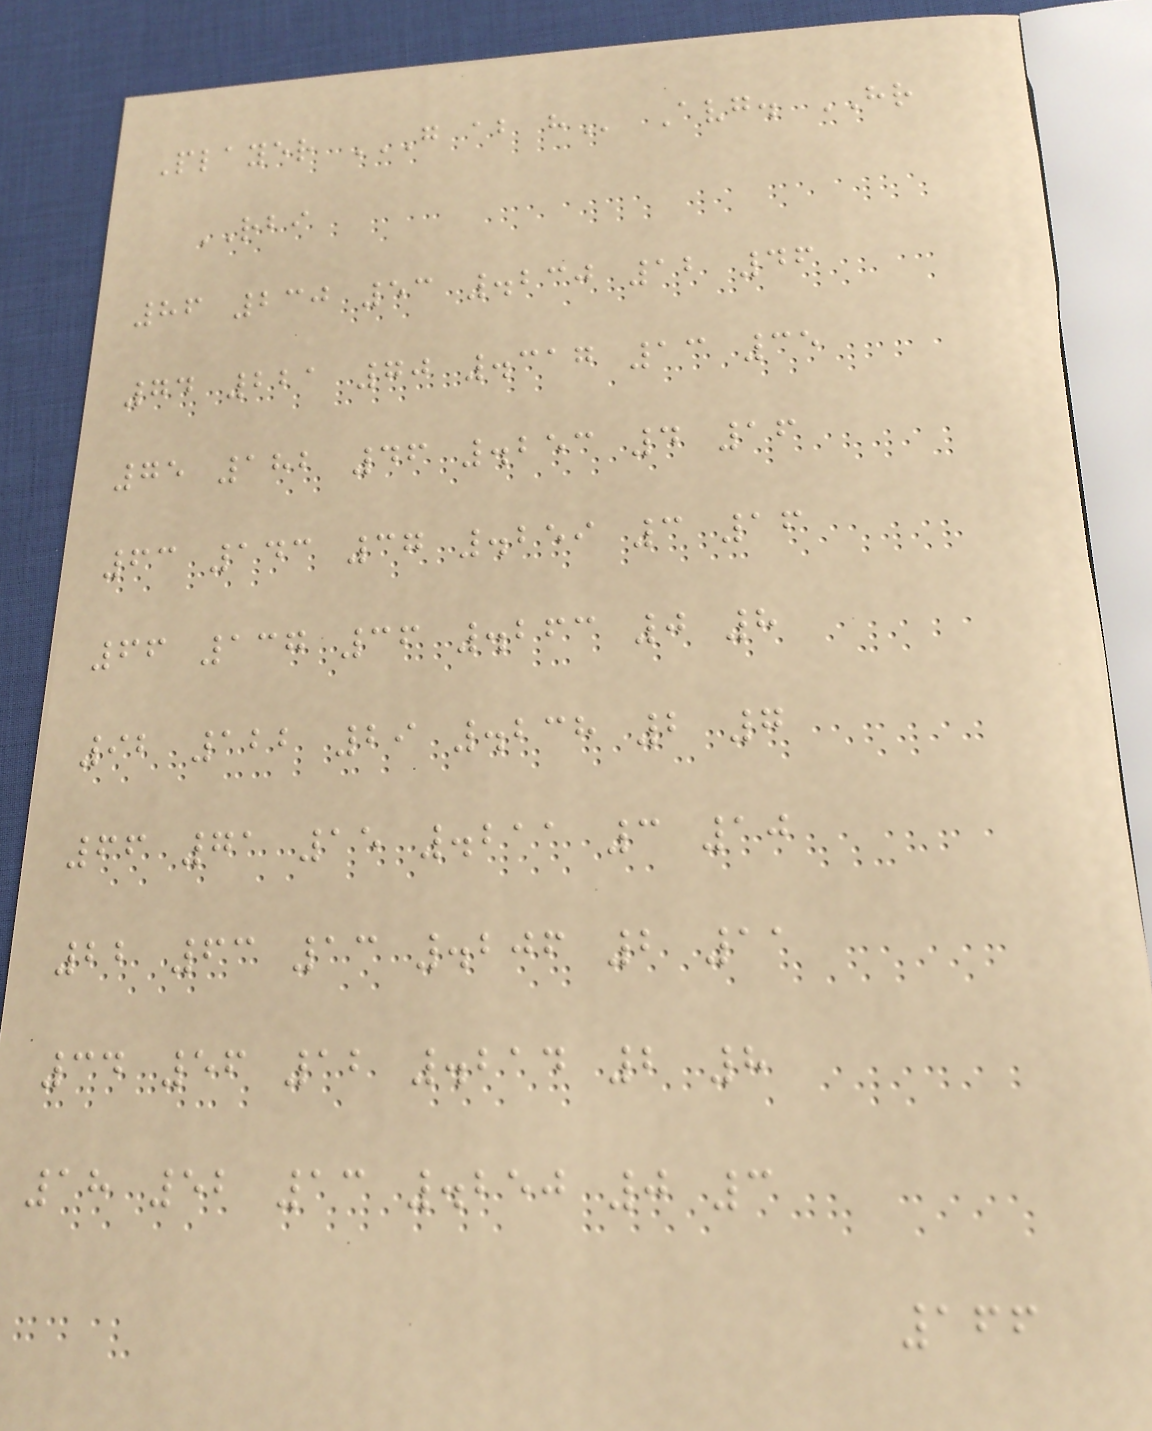Player G AB H Avg. HR
RBI
86 230 53 .230 12 46
74 221 70 .317 13 35
75 182 46 .253 4 16
63 143 37 .259 3 16
66 137 36 .263 0 8
92 122 29 .238 2 7
66 71 15 .211 3 10
22 63 13 .206 2 11
34 56 12 .214 2 8
18 52 13 .250 0 3
166
